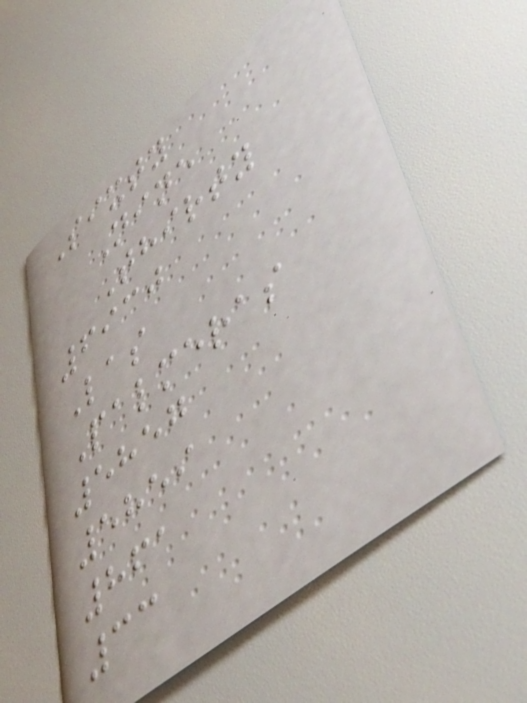Sixty
Nine
Thirty
6930
Las
Palmeras
5857
5859
861
33
